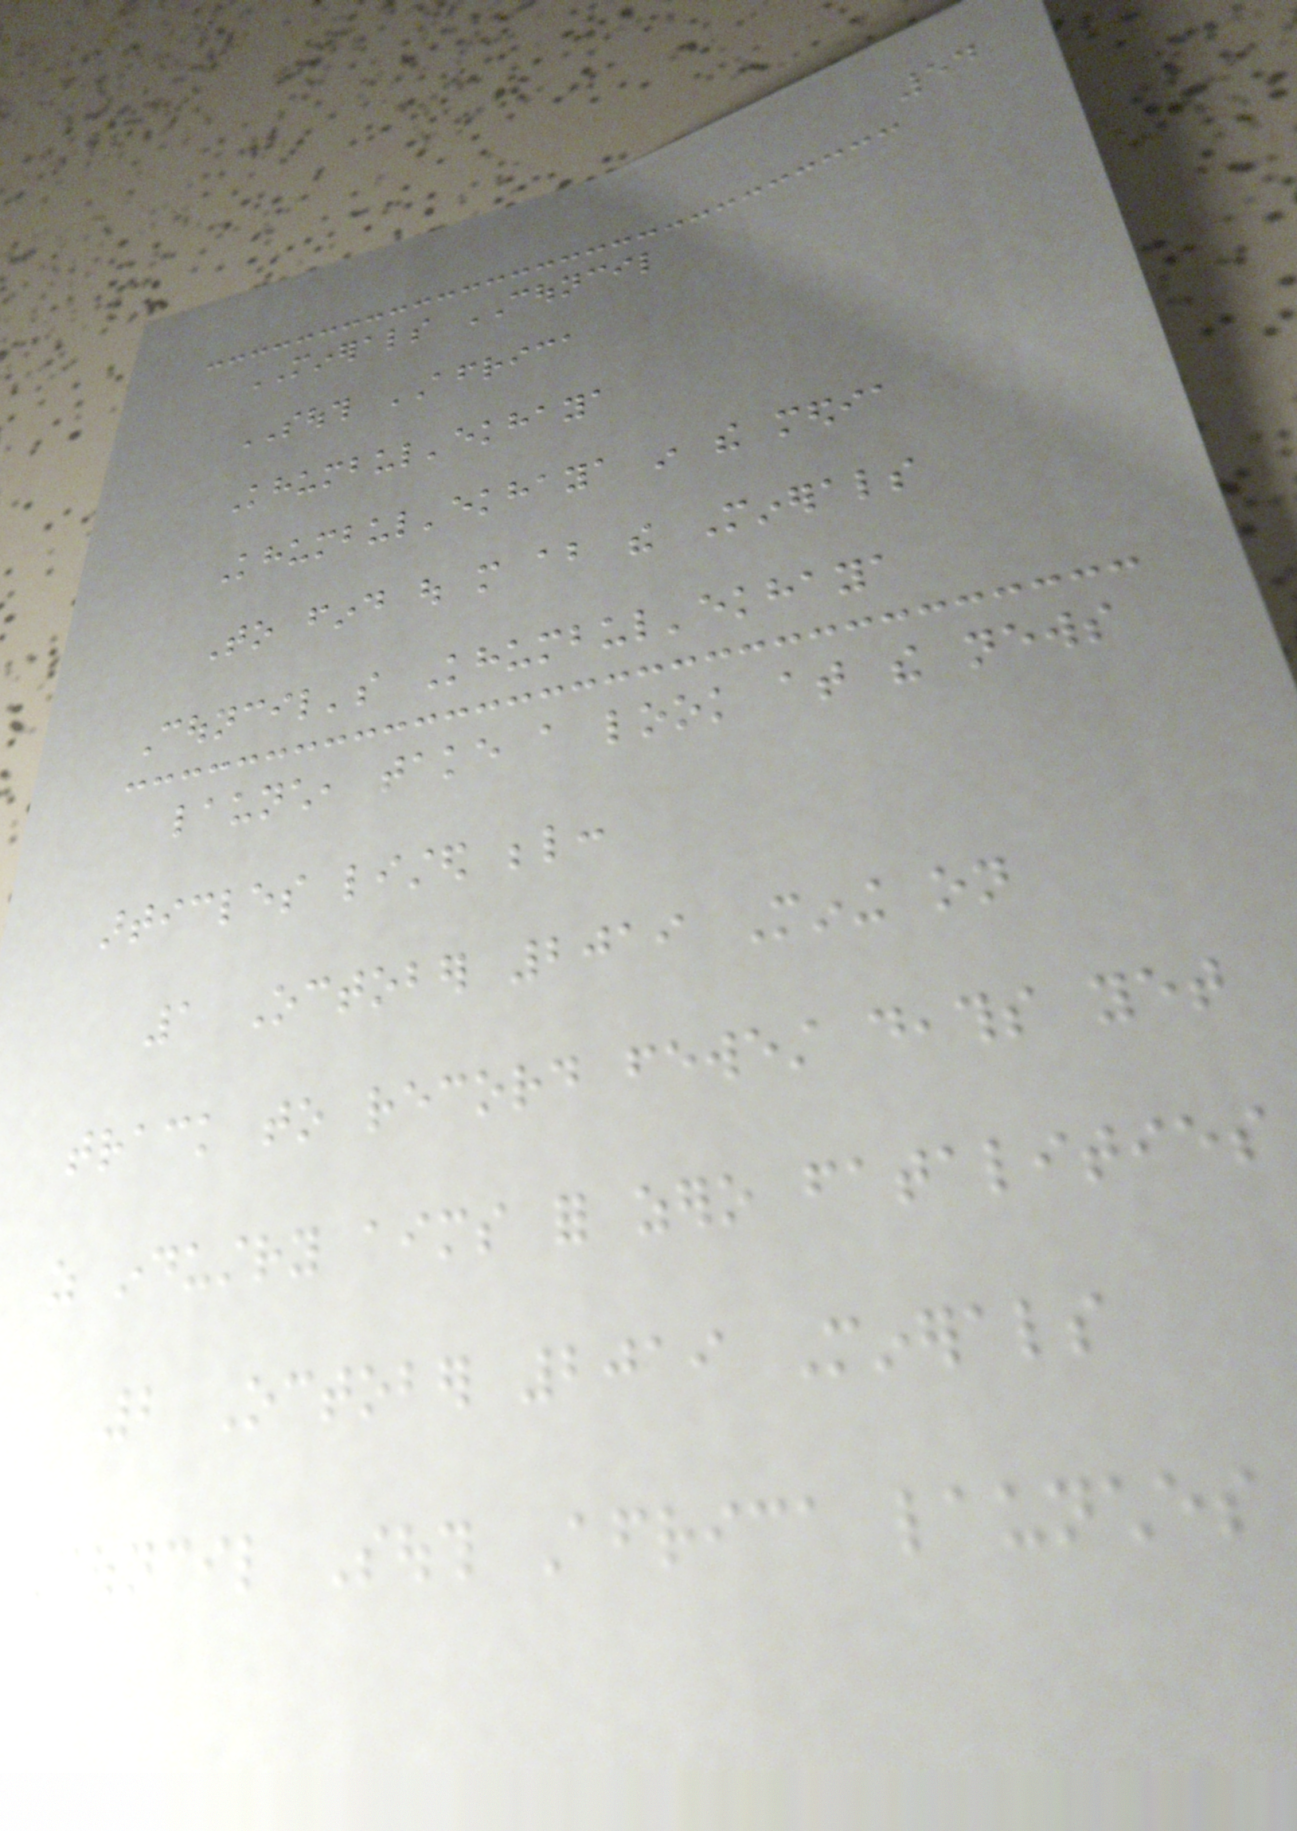54
MINERALS COUNCIL
SOUTH AFRICA
Khumbul'ekhaya
Khumbul'ekhaya in the media
To find out more about the Minerals
Council's Khumbul'ekhaya
launch, take a look at the news
articles listed below:
1 October 2019 Mining on
track to record fewest deaths yet
as industry aims for zero fatalities
2 October 2019 Minerals
Council South Africa launches
